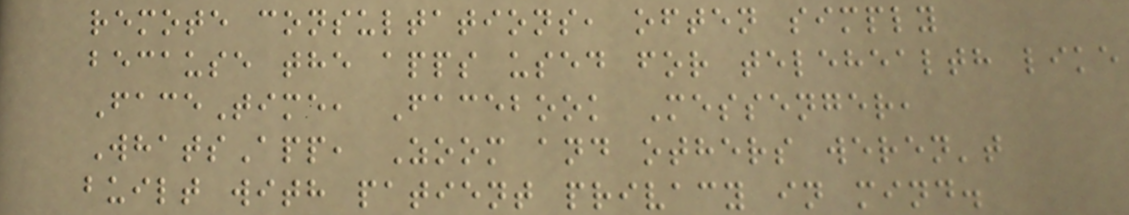remote consultations, often simply
because the apps used for telehealth like
FaceTime, Facebook Messenger,
WhatsApp, Zoom and others weren't
built with patient privacy in mind.
